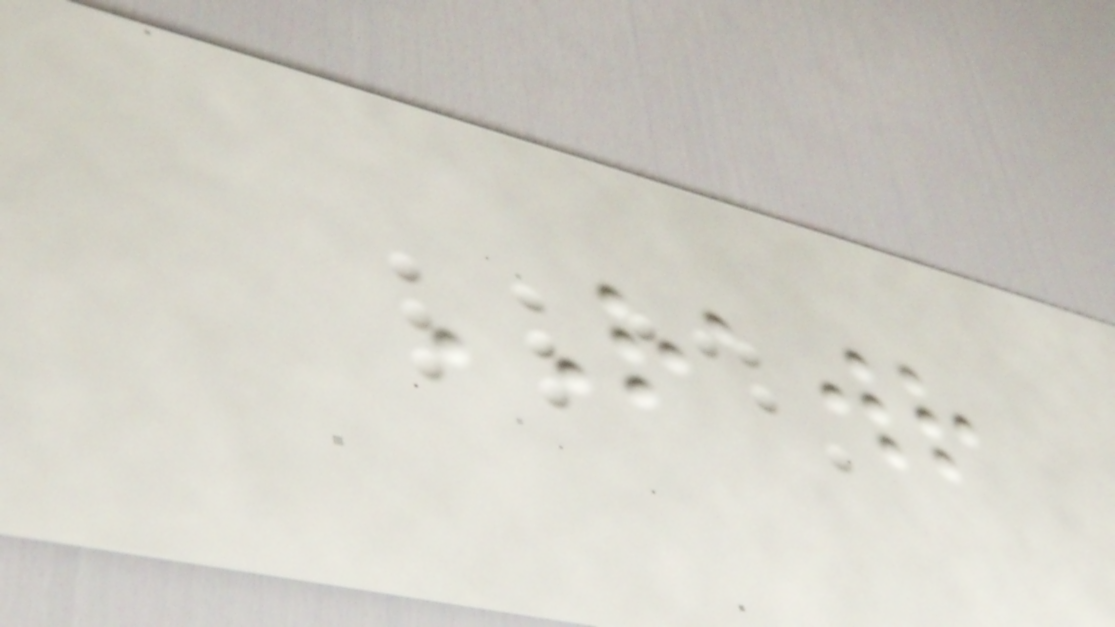RAWR
